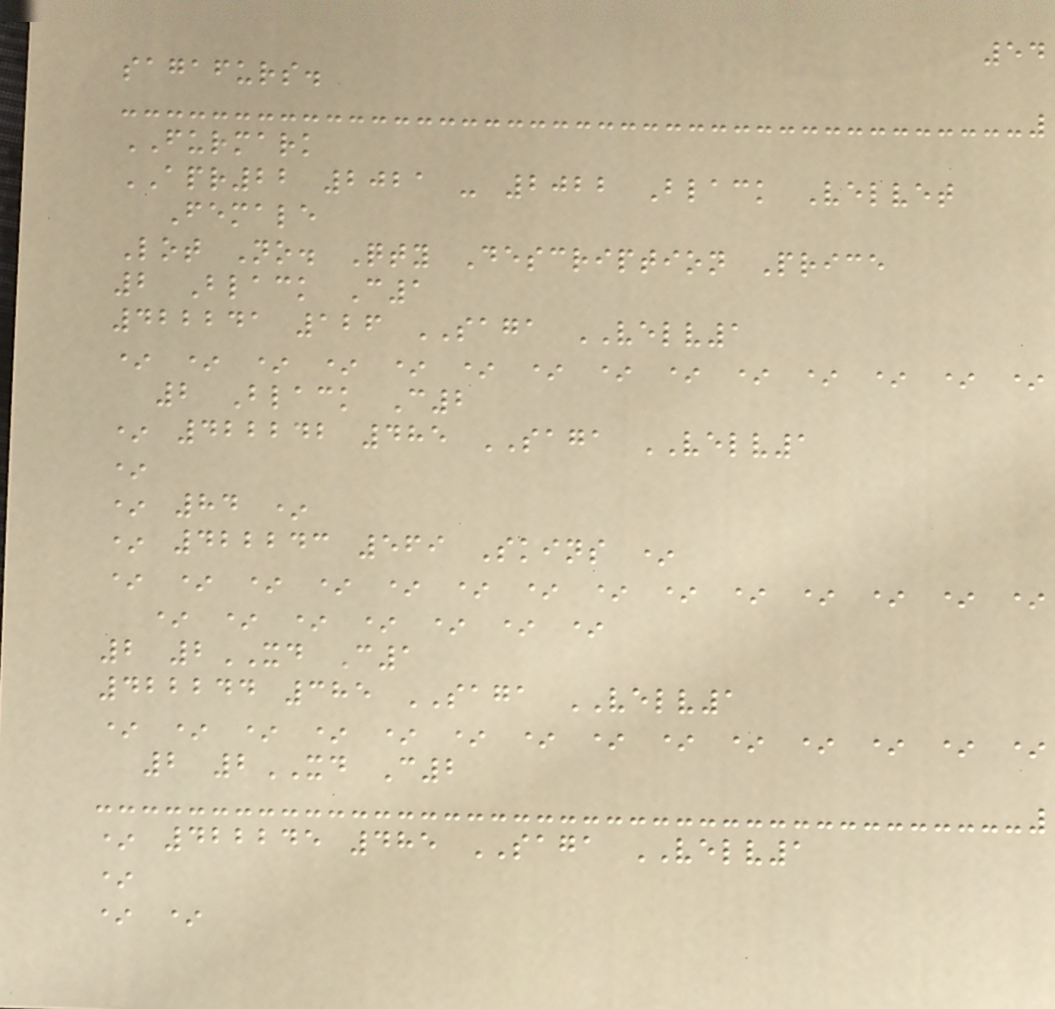54
sagafurs.
FURMARK
APR22 2021 - 2022 Black Velvet
Female
Lot No. Qty Description Price
2 Black C1
422241 126 SAGA VELV1
* * * * * * * * * * * * * *
2 Black C2
* 422242 485 SAGA VELV1
*
* 84 *
* 422243 569 Skins *
* * * * * * * * * * * * * *
* * * * * * *
2 2XD C1
422244 385 SAGA VELV1
* * * * * * * * * * * * * *
2 2XD C2
* 422245 485 SAGA VELV1
*
* *
